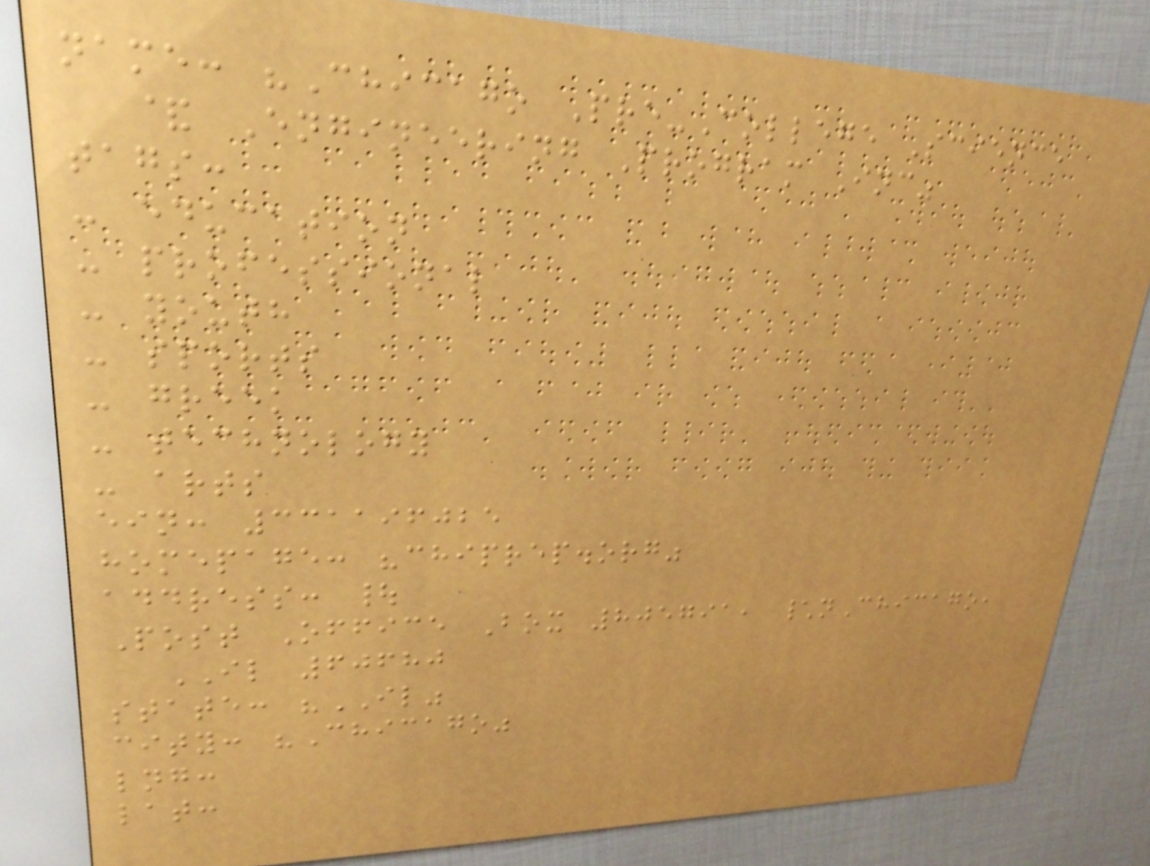name: "Chicago Pre-College Science
& Engineering Program Inc"
tags:
- education
- professional
- youth
- sports
- greek
- technology
- arts
ein: 331196025
homepage: "chiprep.org"
address: |
Post Office Box 805791, \nChicago,
IL 60680
state: "IL"
city: "Chicago"
lng:
lat:
